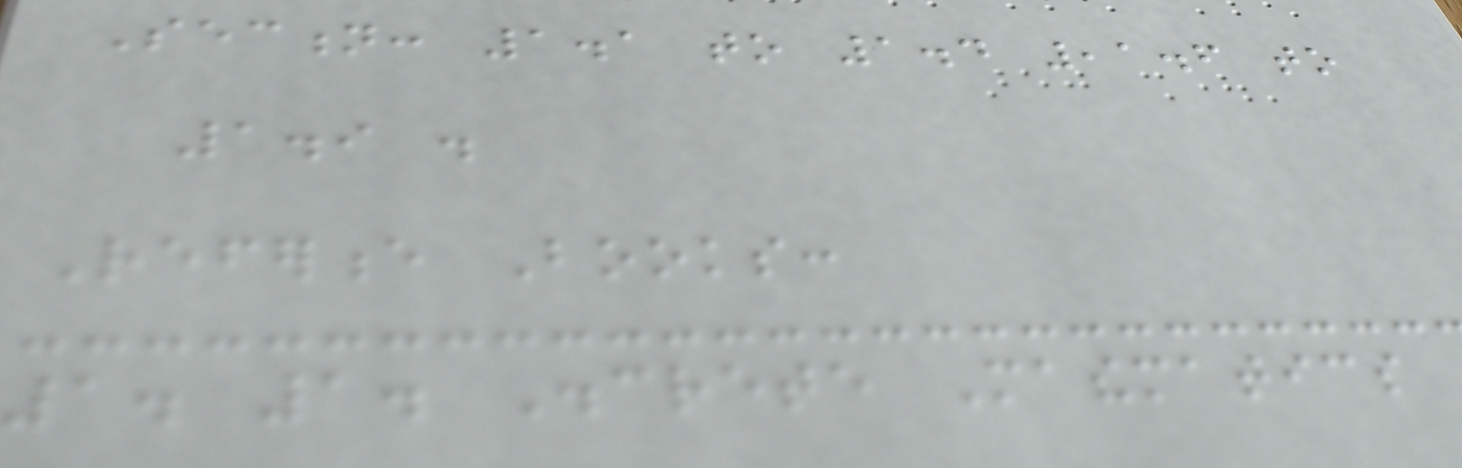Section: 1.1 to 1.4 ,1.6 to
1.9 .
Reference Books:
1. 1. Discrete Mathematics
